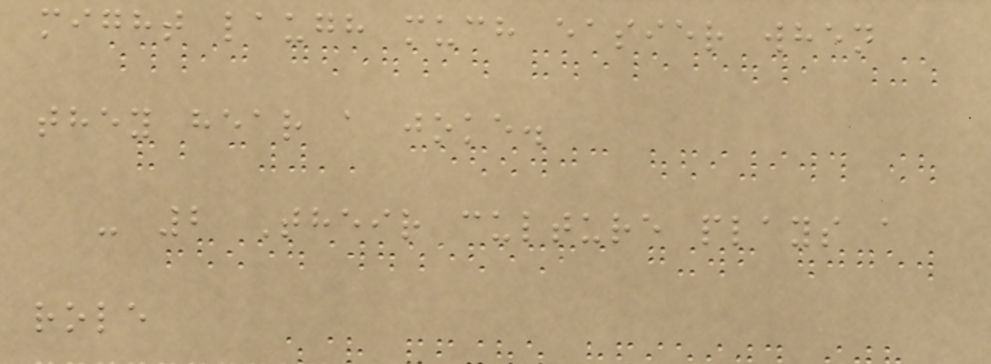might laugh much easier when
they hear a joke.
- 2 Their culture plays a
role
